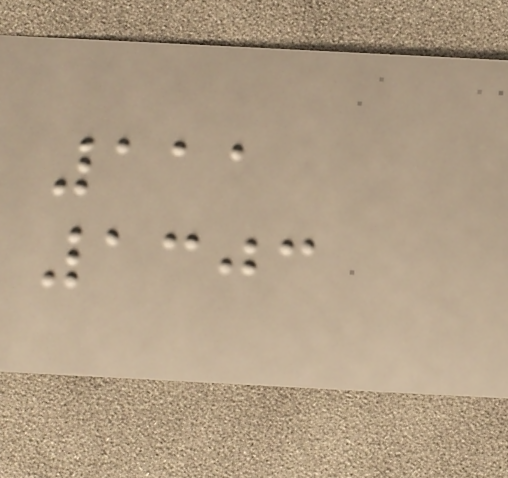111
1303
